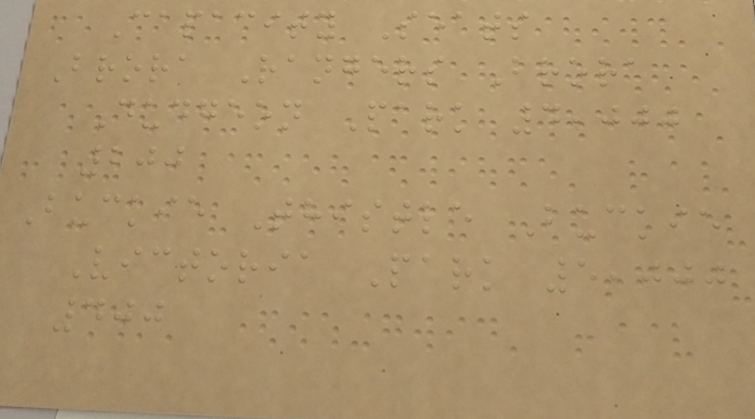Capacity Seats
Brora Rangers Brora
Dudgeon Park 4,000
200
Buckie Thistle Buckie
Victoria Park 5,000
400
